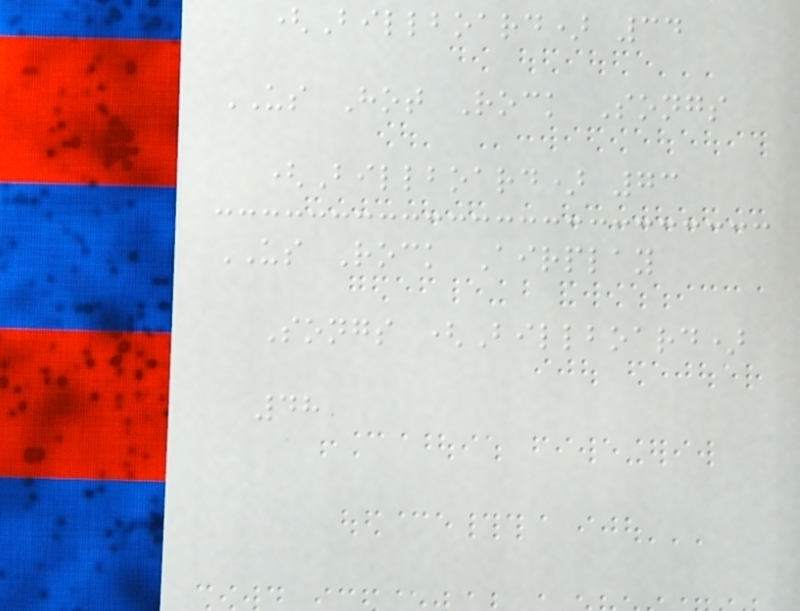(Billboard) 34
US Hot Rock Songs
(Billboard) 73
US Rock Airplay
Songs (Billboard)
48
